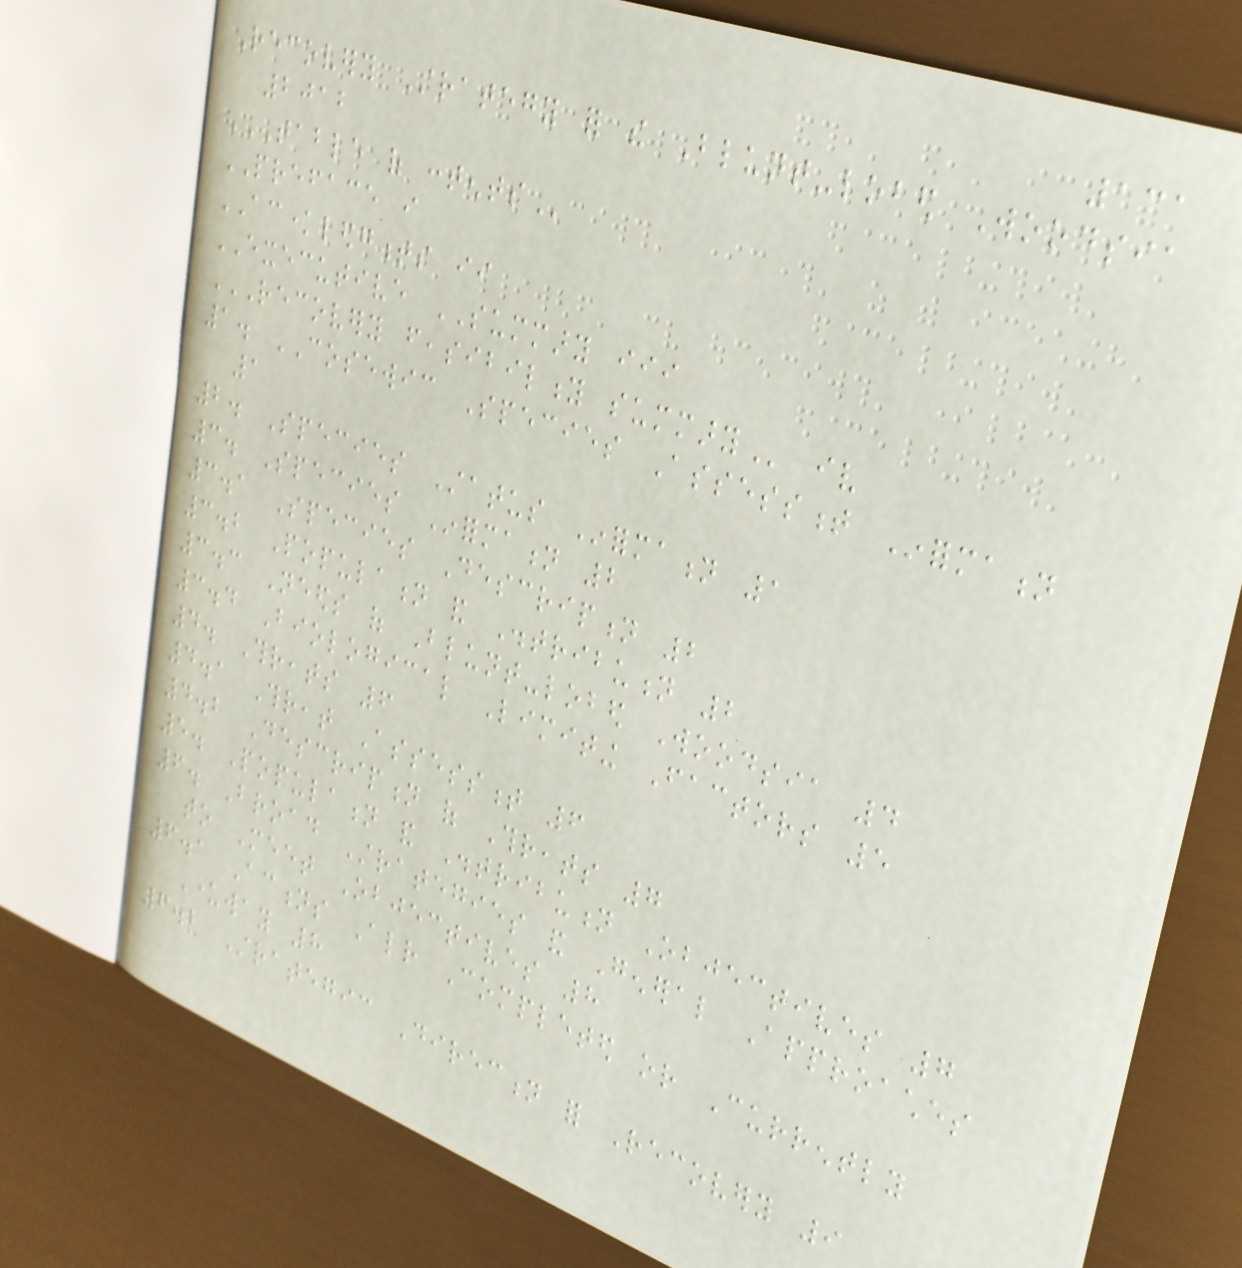131
Recovery Strategy for the Blunt-lobed Woodsia
2012
TABLE OF CONTENTS
PREFACE i
ACKNOWLEDGMENTS ii
EXECUTIVE SUMMARY iii
RECOVERY FEASIBILITY SUMMARY iv
1. COSEWIC Species Assessment Information
1
2. Species Status Information 1
3. Species Information 2
3.1 Species Description 2
3.2 Population and Distribution 2
3.3 Needs of Blunt-lobed Woodsia 4
3.4 Biological Limiting Factors 5
4. Threats 6
4.1 Threat Assessment 6
4.2 Description of Threats 7
5. Population and Distribution Objectives 7
6. Broad Strategies and General Approaches
to Meet Objectives 8
6.1 Actions Already Completed or Currently
Underway 8
6.2 Strategic Direction for Recovery 9
